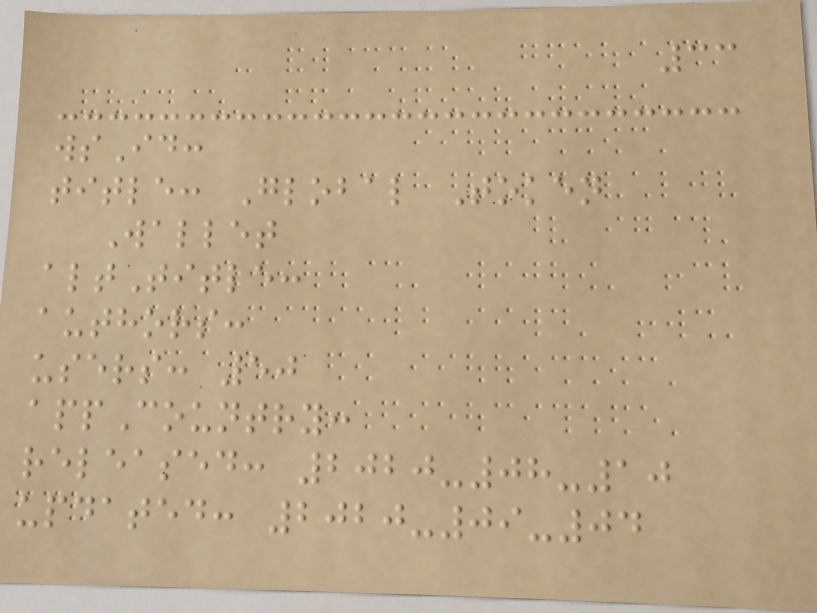33
wsId:
title: Global Token
Wallet
altTitle:
authors:
users: 50
appCountry:
released: 2020-08-10
updated: 2020-09-04
